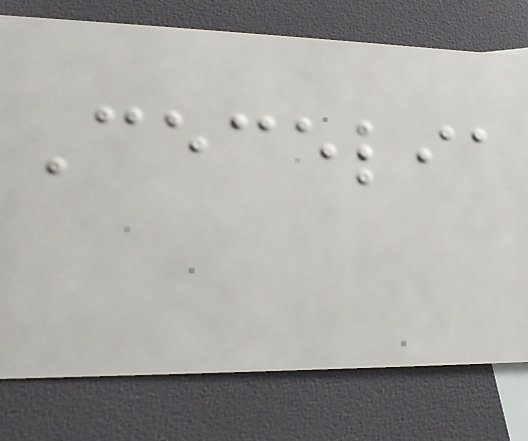Cecelia
